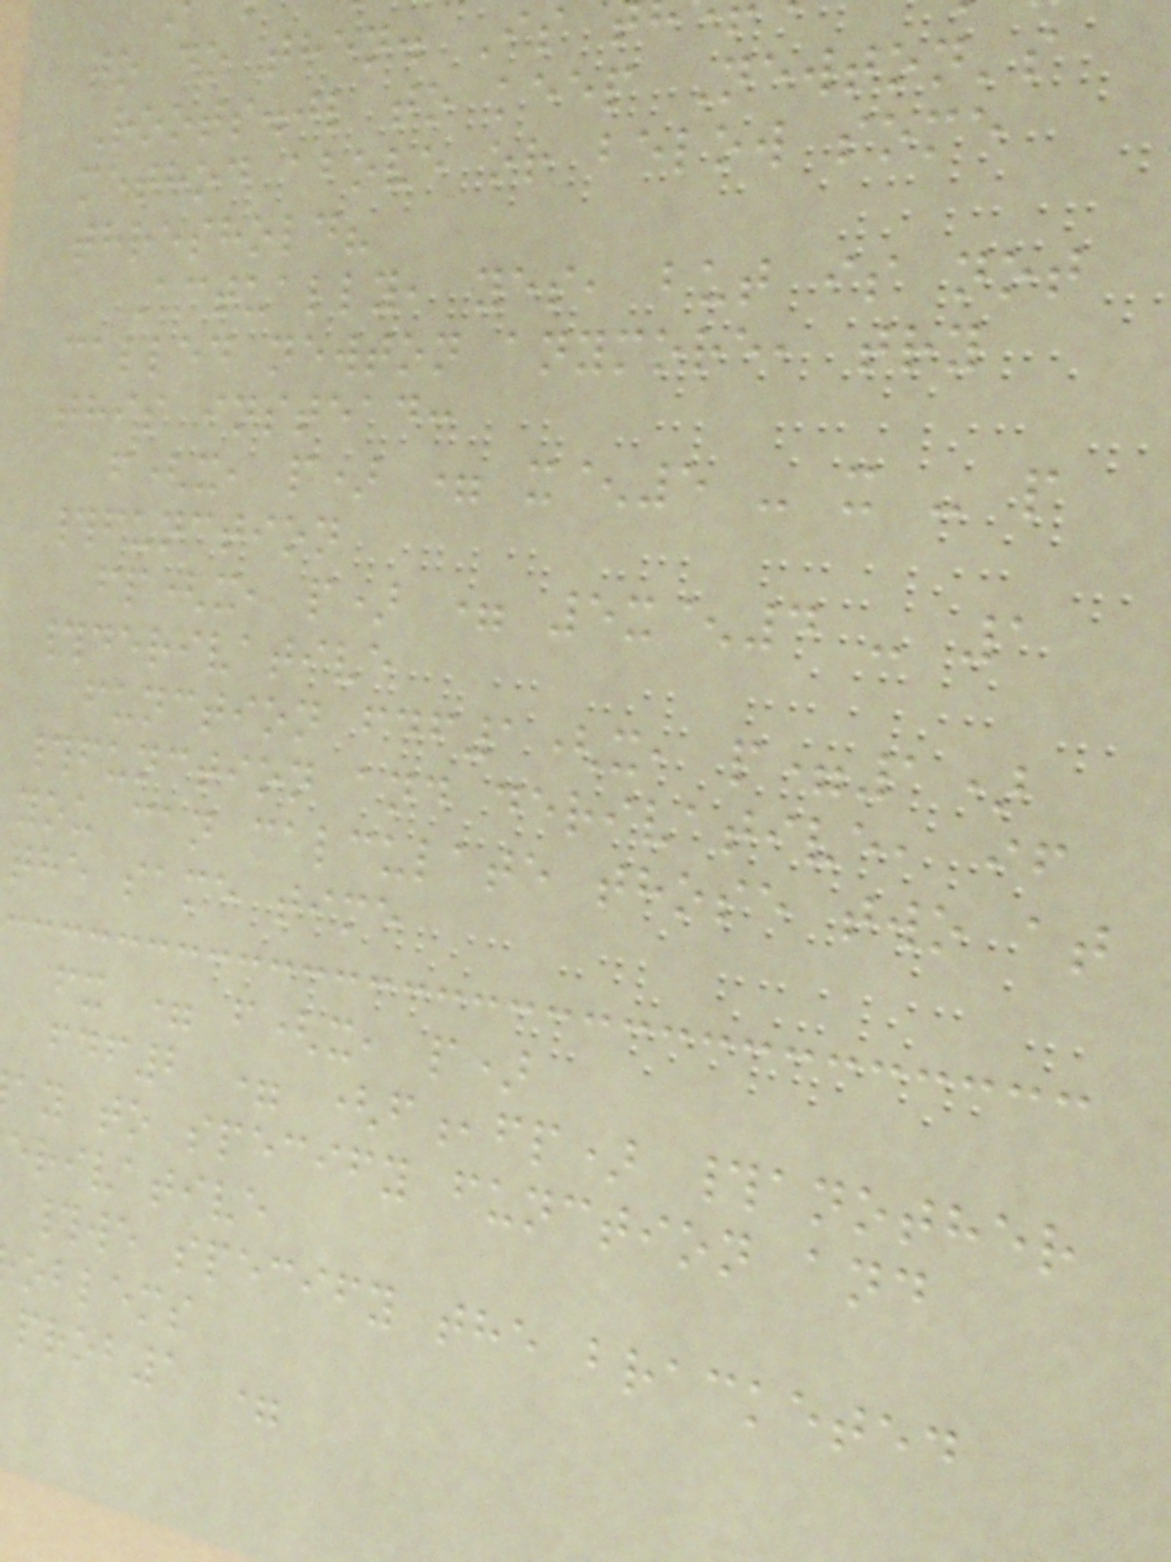to do then. Is
Roots.jl to keep Newton's
method above or below some
threshold?
Actually, yes, but is not
called newton anymore, try
this instead:
f(x, p) = x^5 - x - p
#function
fp(x, p) = 5x^4 - 1
#derivative
function fdf1(x, p=1)
#function and derivative, if
you can calculate those two at
the same time
fx = f(x, p)
fdf2 = (f,fp) #another
ay to specify function and
erivative
#we specify the bracketed
oblems
prob1 =
